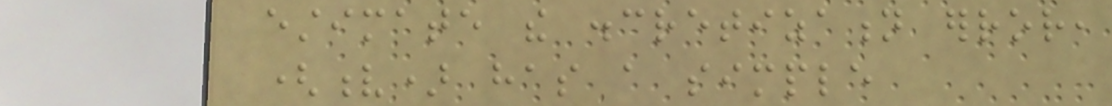estimate the discretization error,
(v) has a simple
